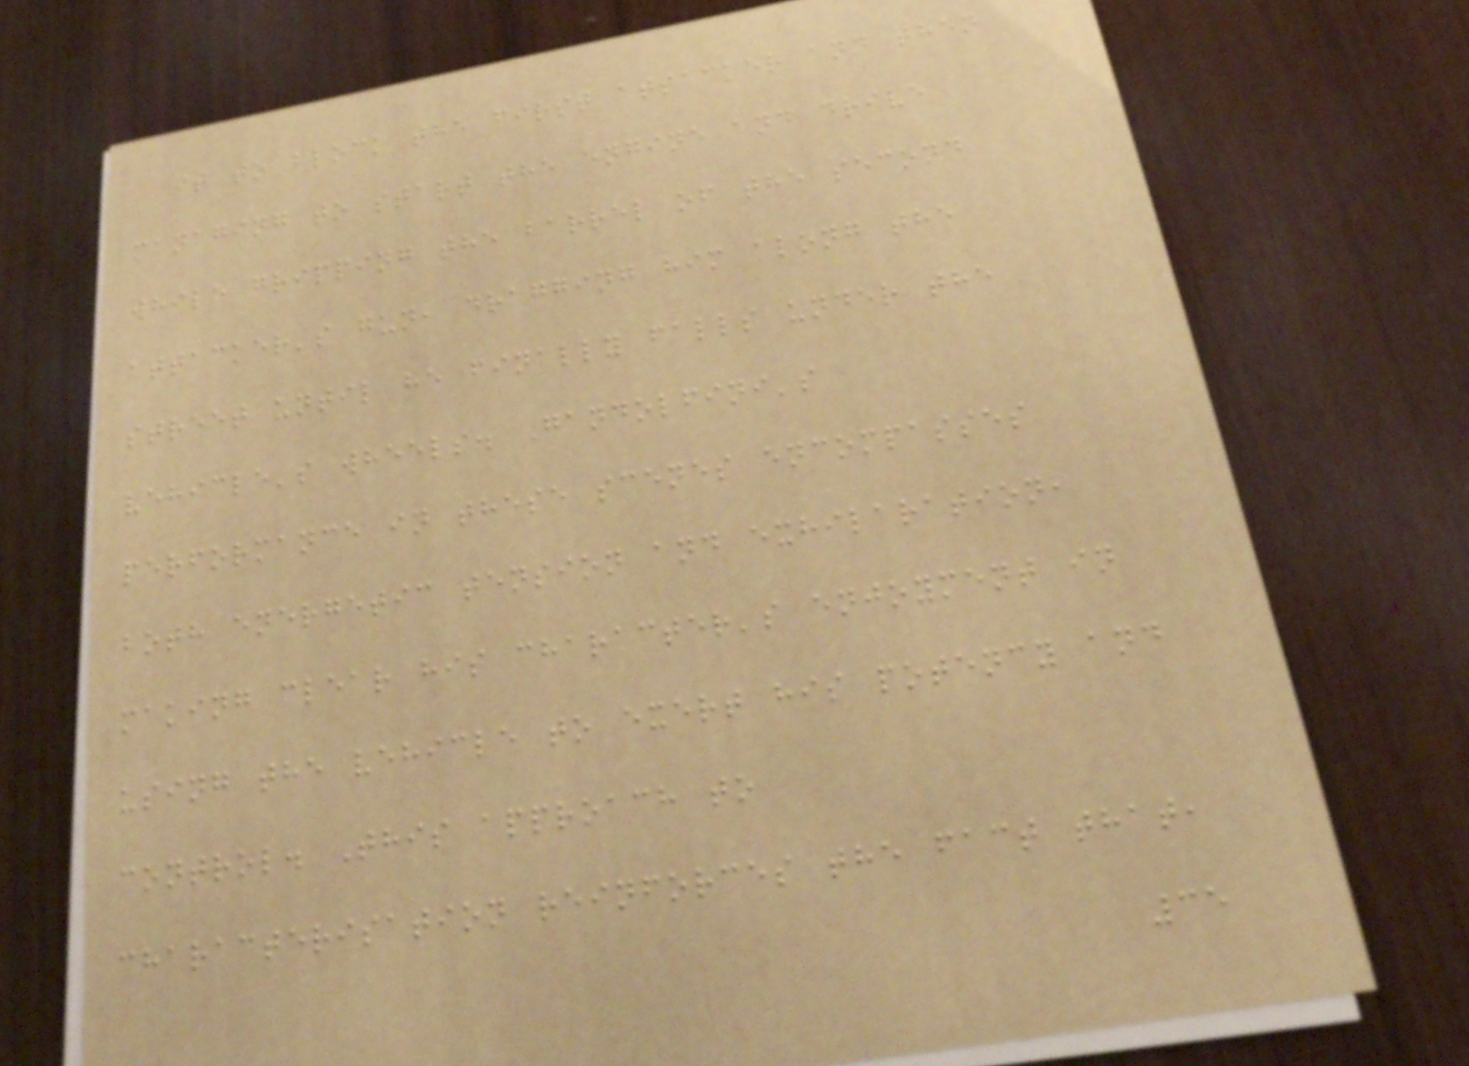it to block the first attacker and then
managing to start the engine and drive
while gripping the barrel of the second
attacker's gun, dragging him along the
street until he finally falls under the
vehicle's wheels. Gandolfini's
performance in these scenes encompasses
both energetic tension and exhilaration,
making clear his character's enjoyment in
using the vehicle to exert his potency and
control. This approach to
characterisation reinforces the fact that,
35
